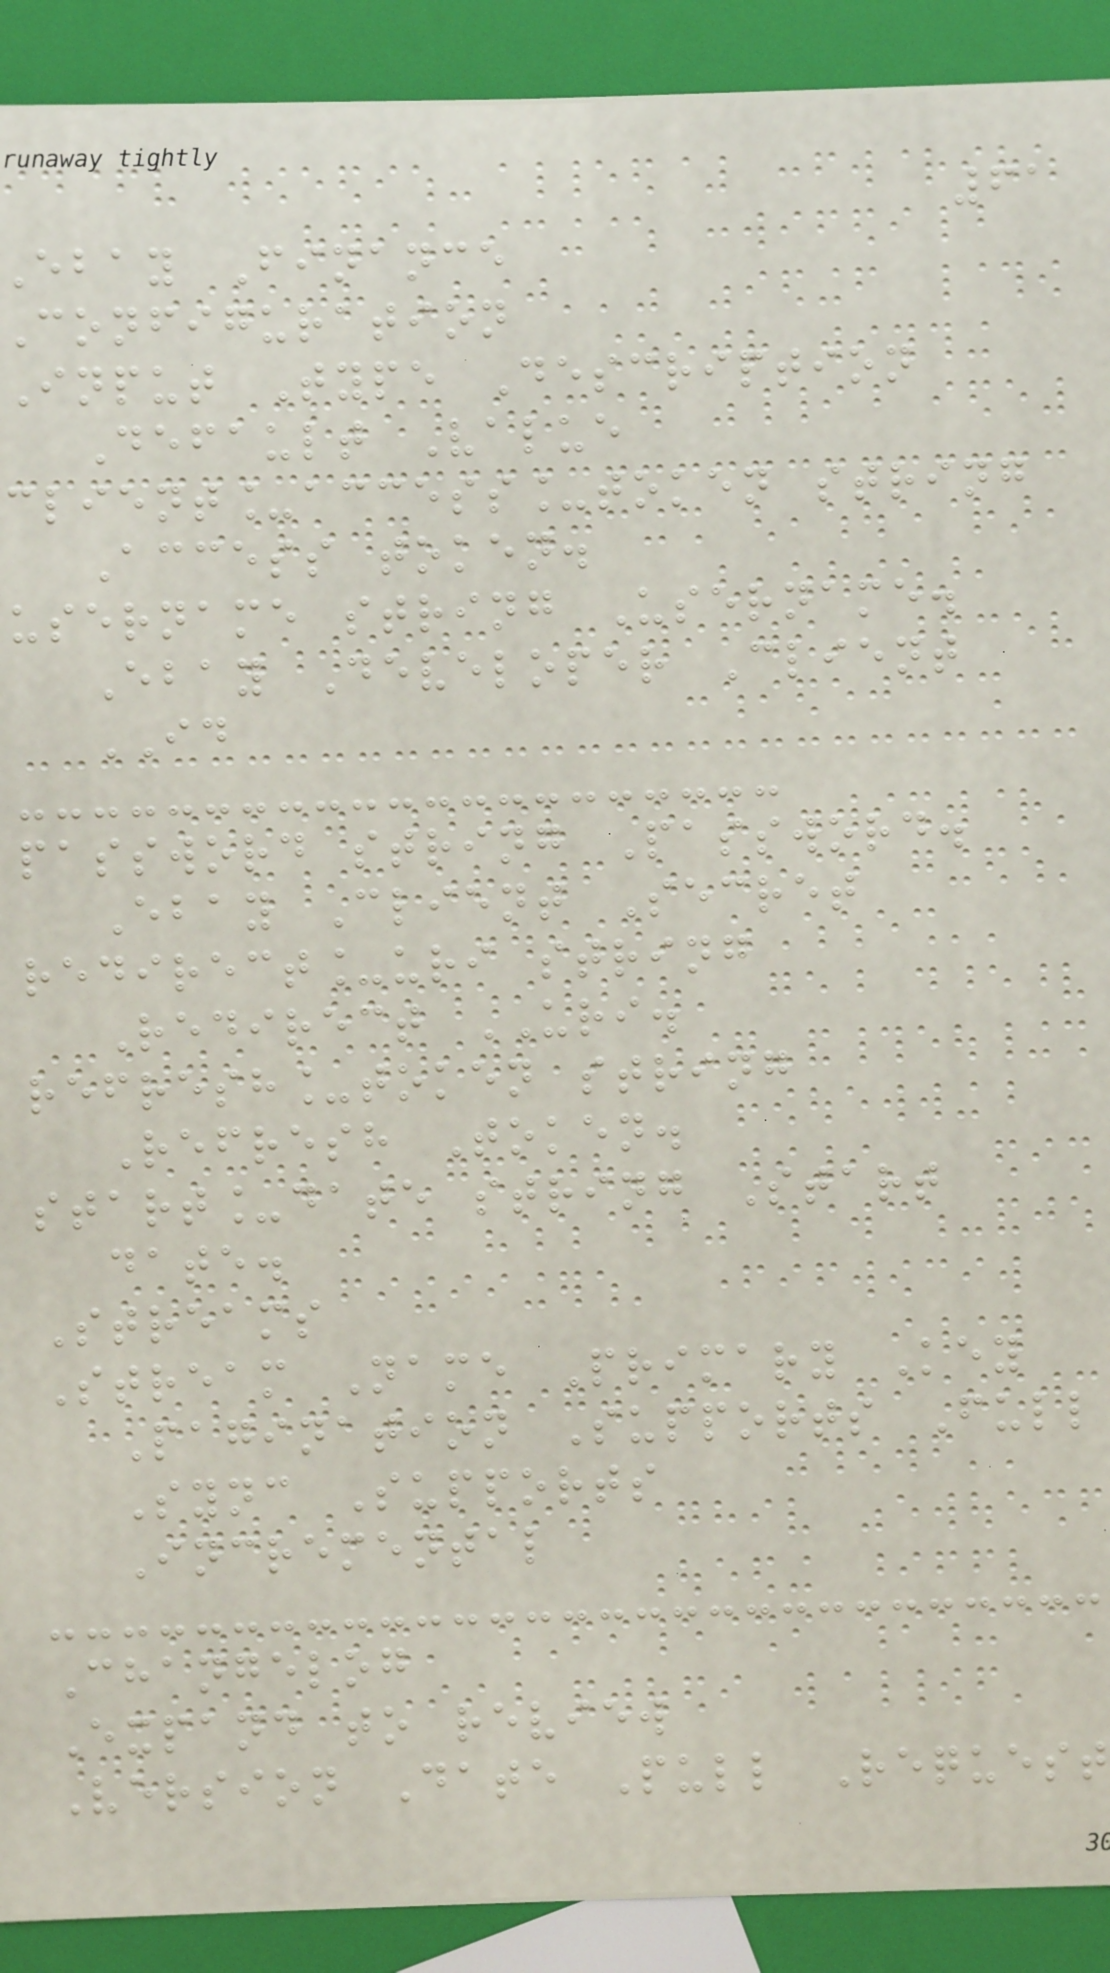61
ebay Finance
configuration
Input Type Description
Default Value
client_access_token string
Access token.
username string Username.
Ebay Developer Client
ID
password string Password.
Ebay Client Secret
redirect_uri string
Redirect URI.
refresh_token string
Refresh Token.
start_date string Start
date.
Streams
Stream Name Primary Key
Pagination Supports Full
Sync Supports
Incremental
Changelog
Expand to review
Version Date Pull Request
